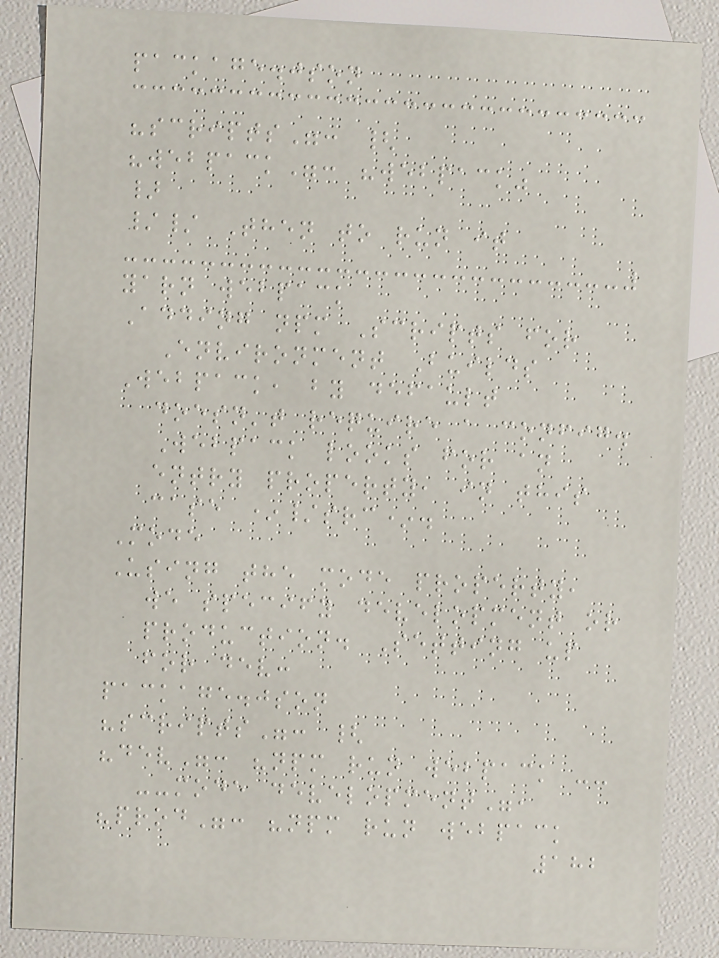package.json
"scripts": {
"webpack": "webpack"
}
// Then to run it
yarn webpack
Adding npm Scripts for
Environment Builds
Webpack, by default
doesn't require a config.
Webpack looks for an
entry property, in this
case */src*.
Mode
Using the mode property,
we specify development or
production. Setting up
for dev:
package.json
"scripts": {
"dev": "npm run webpack --
--mode development",
"prod": "npm run webpack
182
